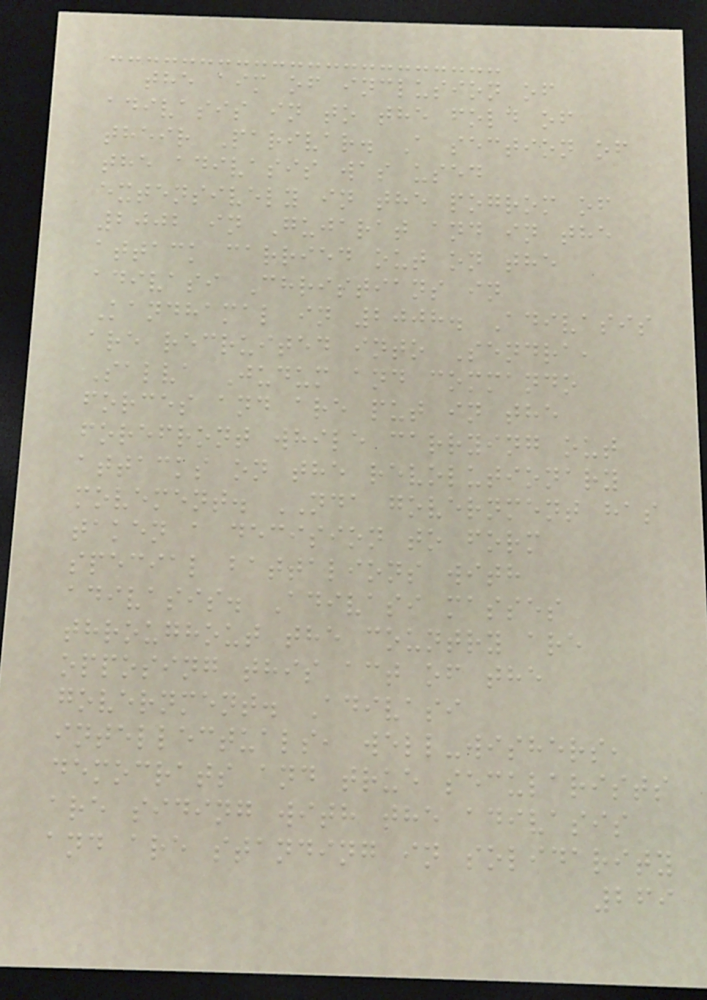the aim of inclusion of
adivasis in to the fold of
their Parivar. A section of
the adivasis was used
extensively in the pogrom of
2002 in Gujarat and in the
attack carried out on the
adivasi Christians in
Kandhamal in 2008. Adivasis
are recruited into Sendra,
Salva Judum and commando
forces and are put in the
forefront while carrying out
attacks on the revolutionary
movement. NDA government has
taken a decision to form
special battalions with
adivasis. Adivasi masses
throughout the country are
opposing this act of the
government. Adivasi
intellectuals, well-wishers,
democrats and true secularists
are siding with the adivasis
and are standing in solidarity
269
